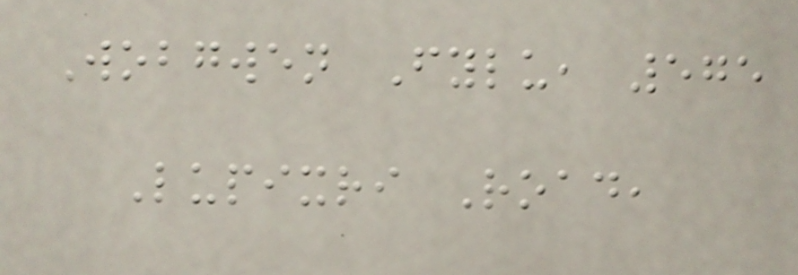Wobgwen Fylu, 575
Lupixri Road,
